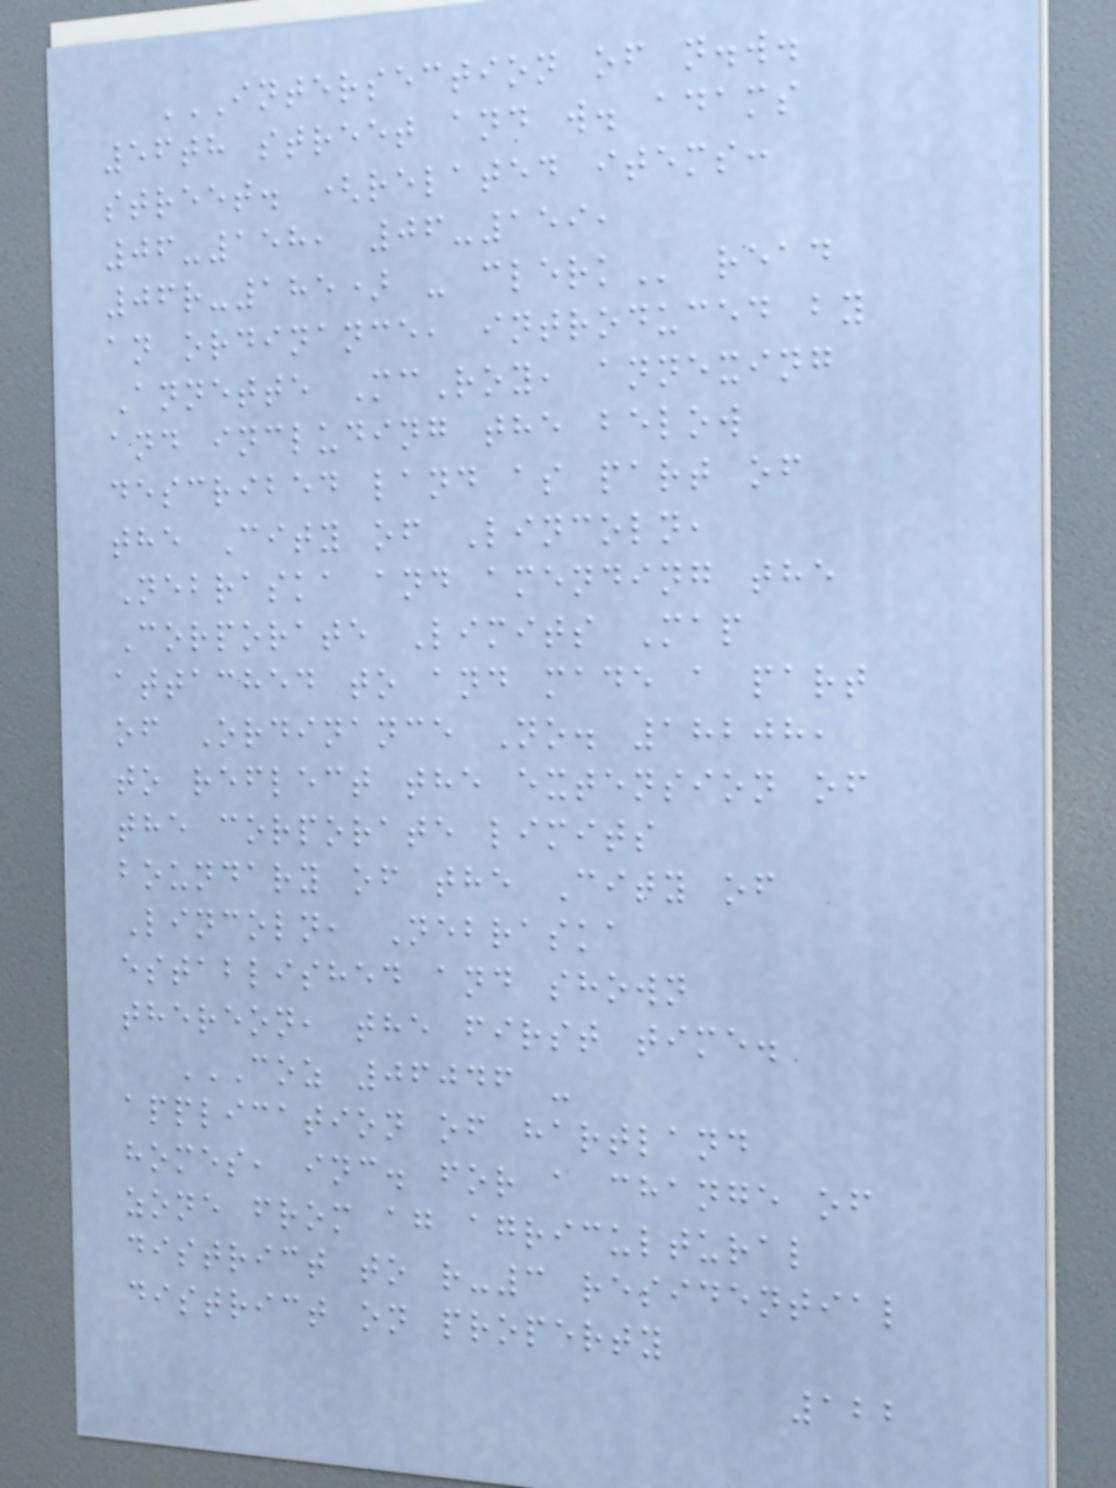INTERSECTION OF N.W.
56TH STREET AND W. ADAMS
STREET. (RELATED ITEMS:
06-158, 06-159,
06R-185) - CLERK read
an ordinance, introduced by
Annette McRoy, annexing
and including the below
described land as part of
the City of Lincoln,
Nebraska and amending the
Corporate Limits Map
attached to and made a part
of Ordinance No. 18208,
to reflect the extension of
the corporate limits
boundary of the City of
Lincoln, Nebraska
established and shown
thereon, the first time.
COZ 06046 -
APPLICATION OF HARTLAND
HOMES, INC. FOR A CHANGE OF
ZONE FROM AG AGRICULTURAL
DISTRICT TO R-3 RESIDENTIAL
DISTRICT ON PROPERTY
122
